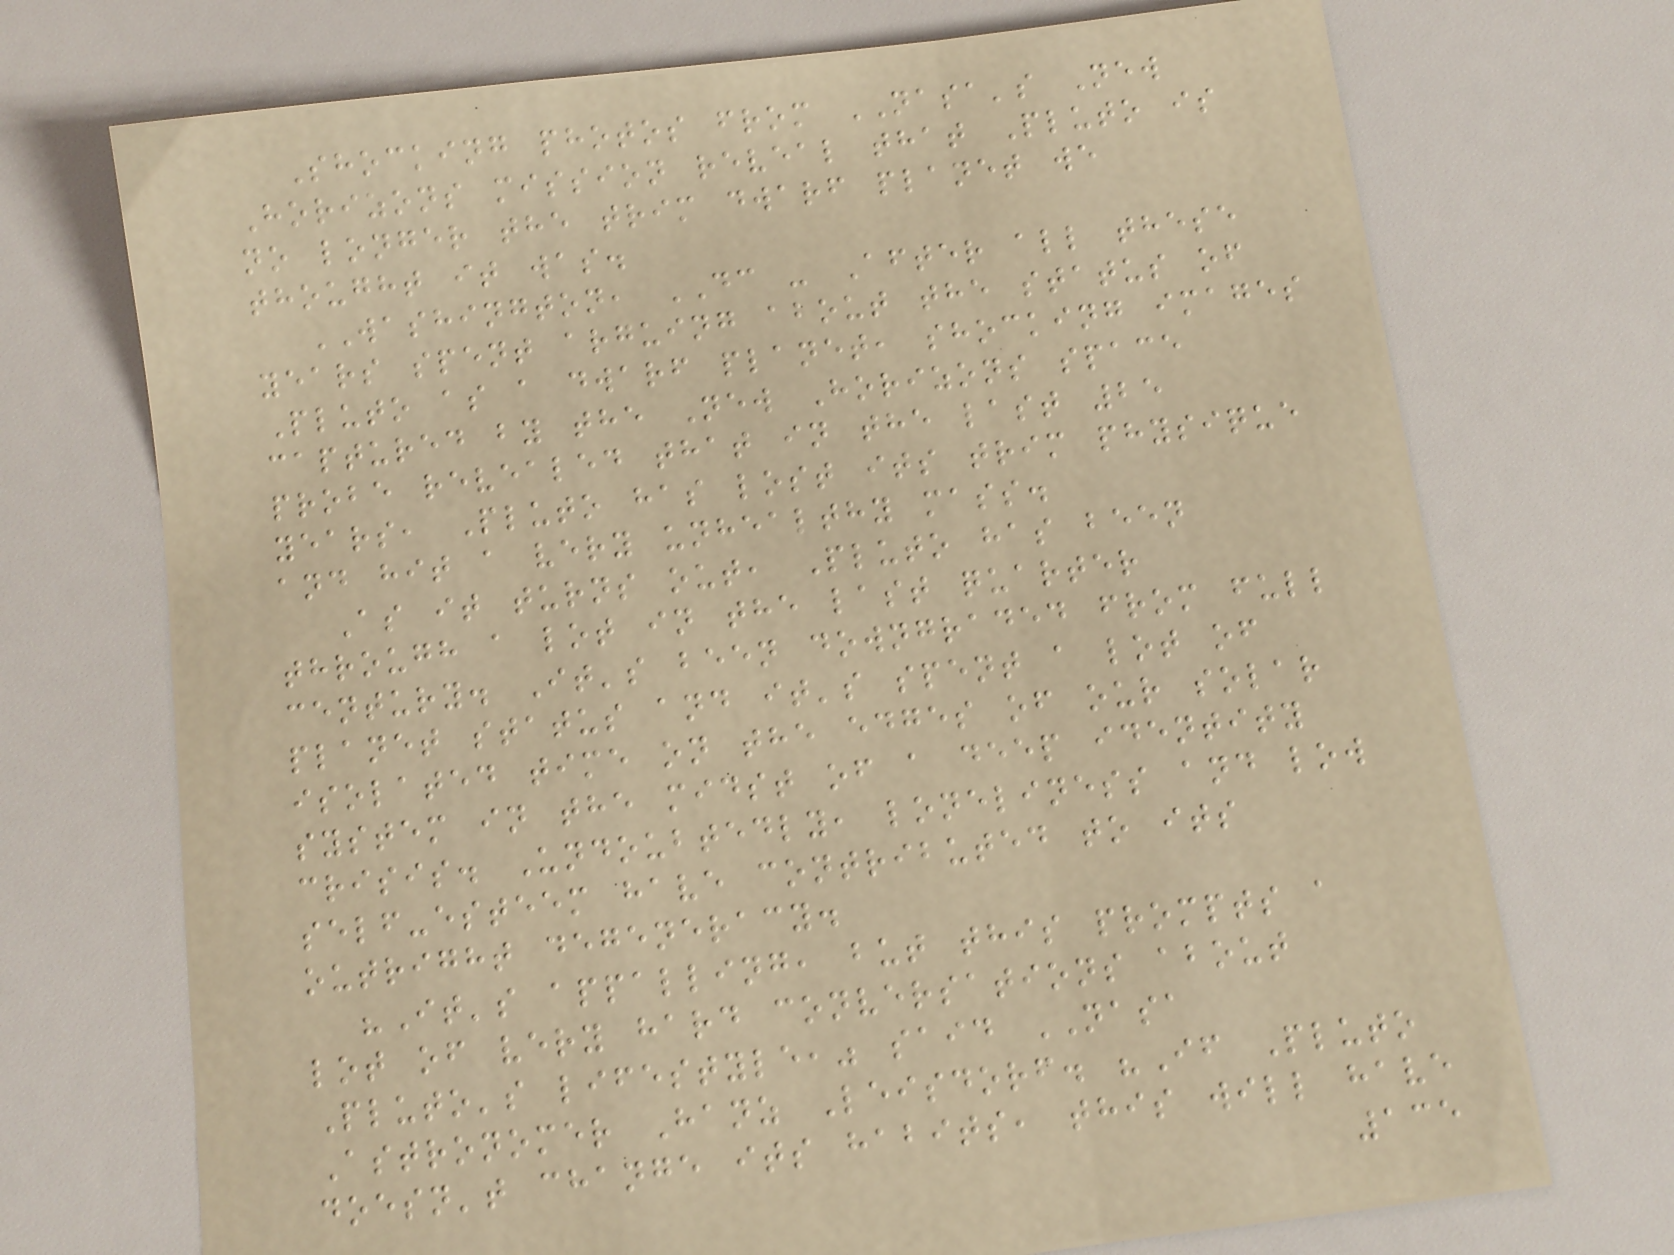Shocking photos from NASA's New
Horizons mission reveal that Pluto is
no longer the trim dwarf planet we
thought it was.
WASHINGTON, DC - After all these
years spent arguing about the status of
Pluto as a dwarf planet, shocking images
captured by the New Horizons space
probe revealed that in the last 25
years, Pluto has lost its trim physique
and hit a very unhealthy mass.
As it turns out, Pluto has been
through a lot in the last quarter
century. It's been downgraded from full
planet status and it's spent a lot of
isolated time on the edges of our solar
system in the midst of a deep identity
crisis. Undoubtedly, loneliness and low
self-esteem have contributed to its
outright degeneracy.
"It's appalling, but this prompts a
lot of very hard conversations about
Pluto's lifestyle," said NASA
Astronomer Hanz Leisdorf. "If Pluto
doesn't change its habits, this will have
135
